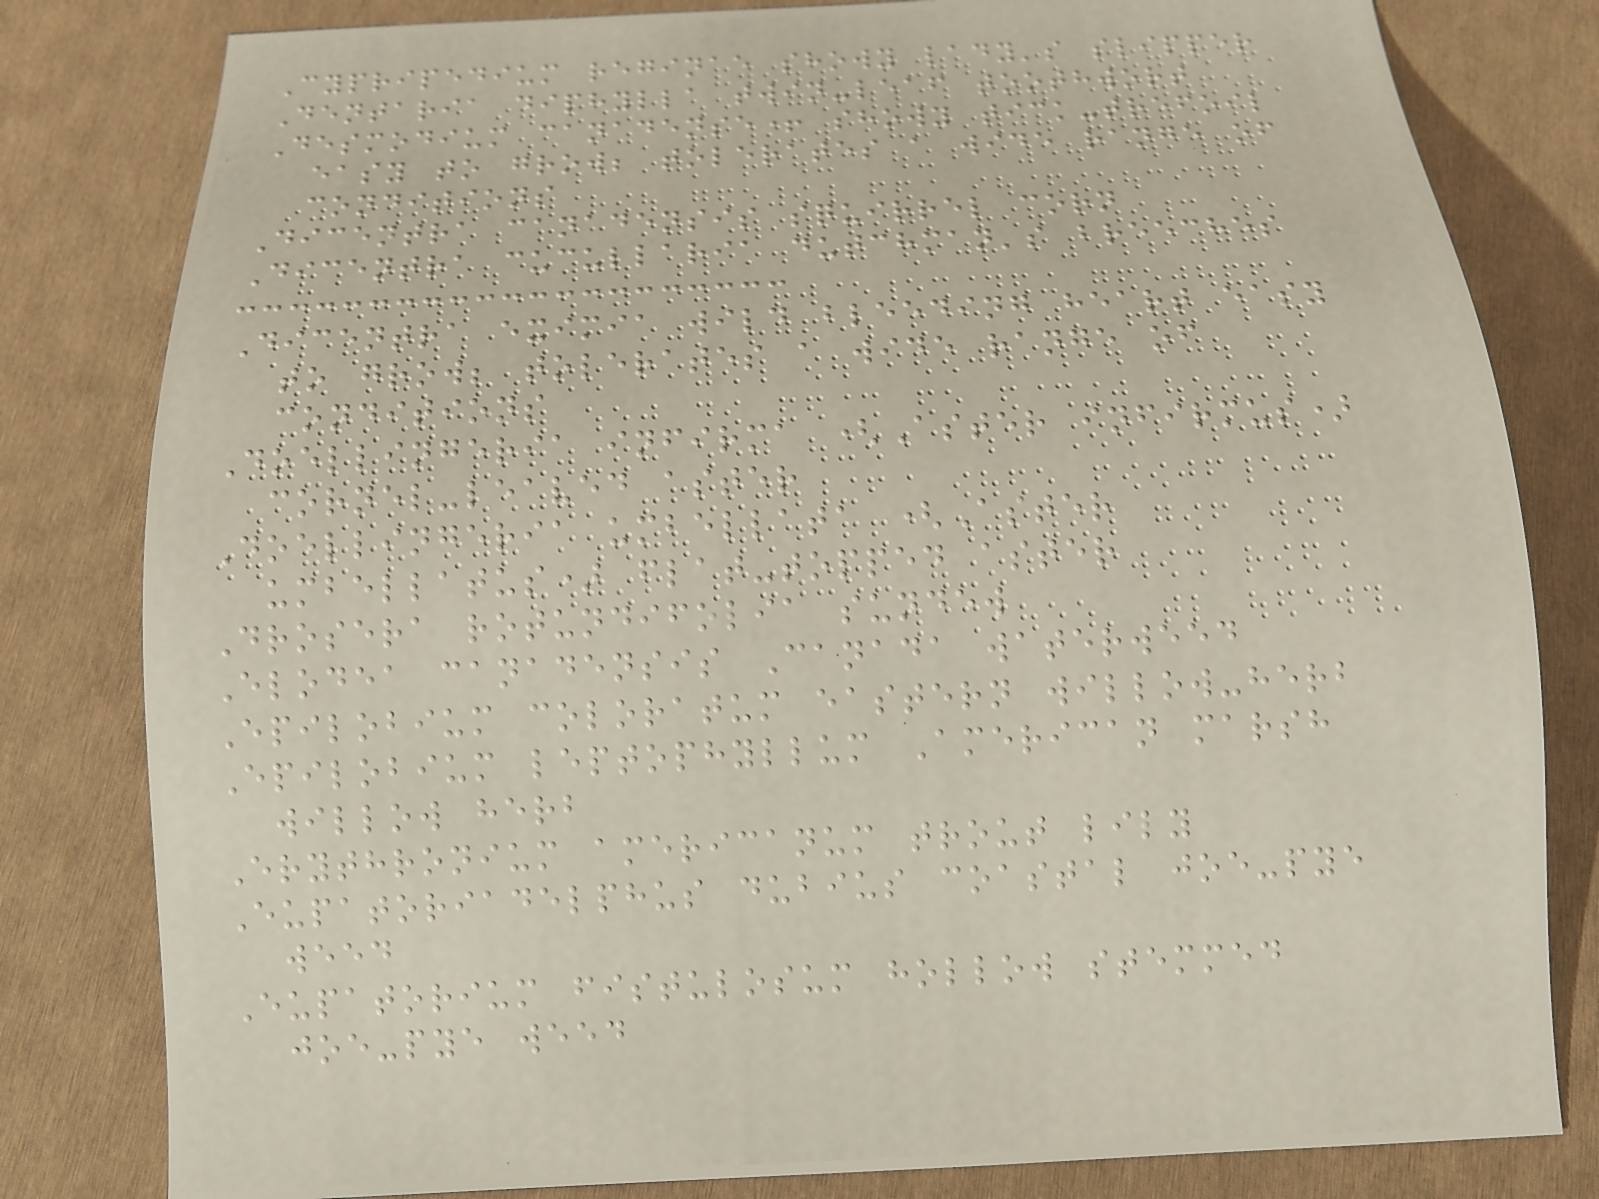Cypripedium reginae showy lady's slipper
Dentaria diphylla twin-leaf toothwort
Desmodium canadense+ showy tick-trefoil
easy to grow; tolerates a wide range of
conditions
Dicentra canadensis squirrel corn
Dicentra cucullaria dutchman's breeches
Dicentra eximia wild bleeding heart easy
to grow; tolerates a wide range of
conditions
Doellingeria infirma (Aster infirmus)
cornel-leaved aster
Doellingeria umbellata (Aster
umbellatus) flat-topped aster
Drosera rotundifolia sundew
Elodea canadensis Canada waterweed
Epilobium coloratum eastern willow-herb
Epilobium leptophyllum American marsh
willow herb
Erythronium americanum trout lily
Eupatoriadelphus dubius coastal joe-pye
weed
Eupatorium fistulosum hollow stemmed
joe-pye weed
